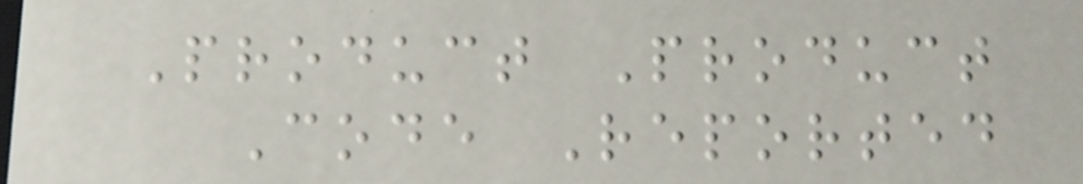Product Product
Code Reported
